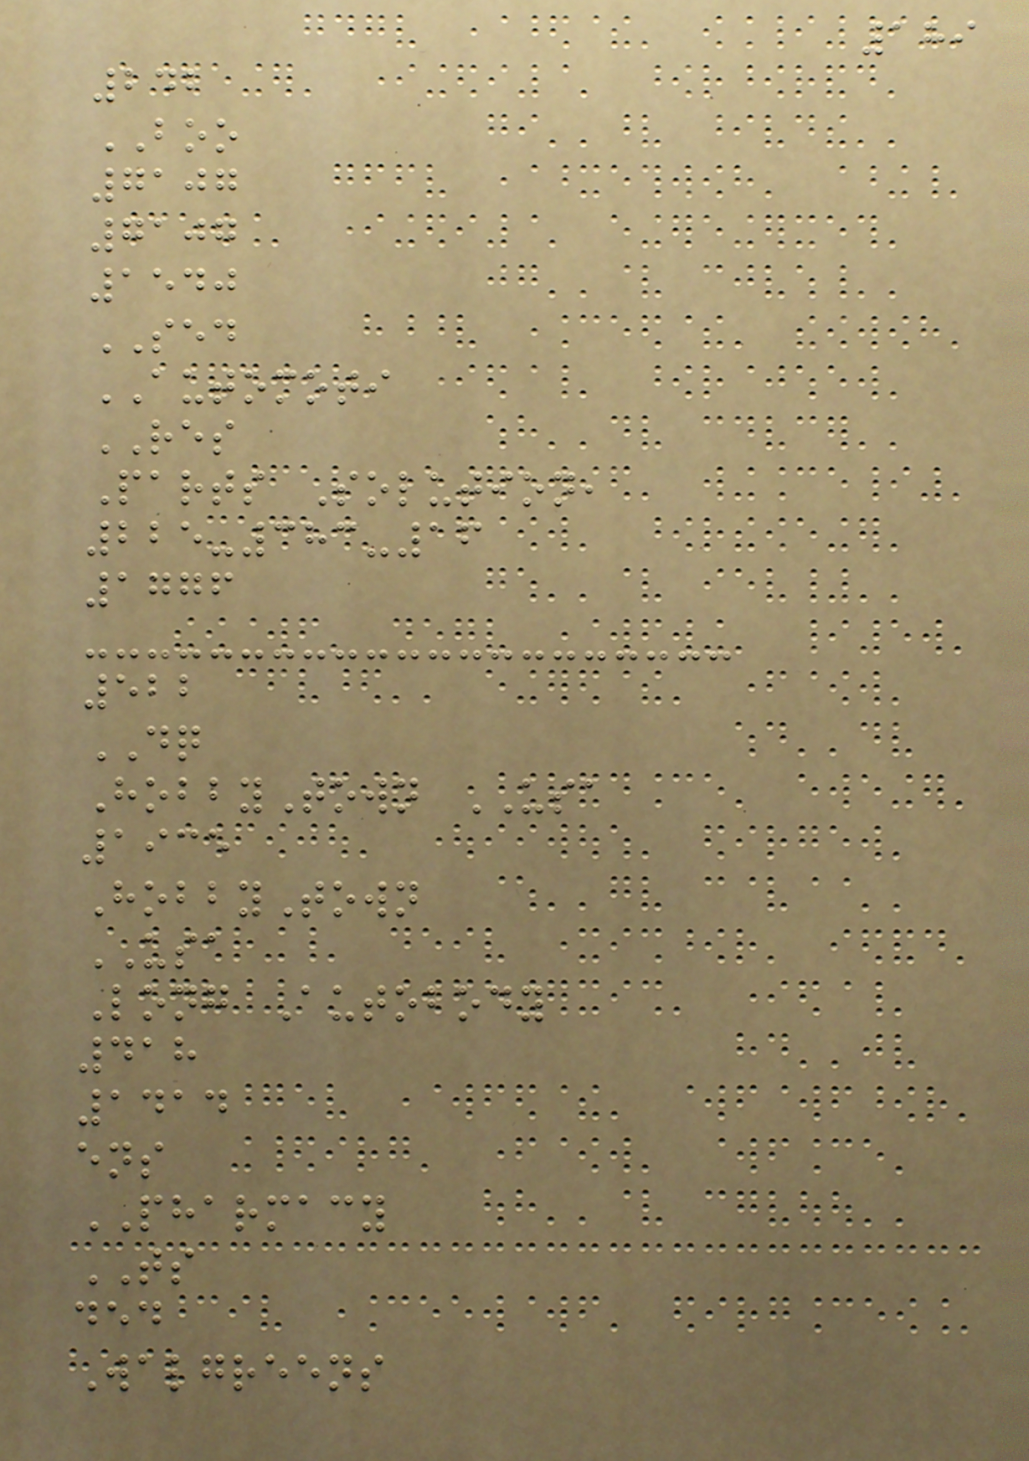189
242
BOO
7107
7107
1540
SED
AUTOMOTI
RES
Parts Solution,
225-383-16
1776
522
DQ
HobbyTown USA
1935
HobbyTown
USA
Long Autobody
418
1414
ens
PHARMACY
TS
ded
Walgreens
